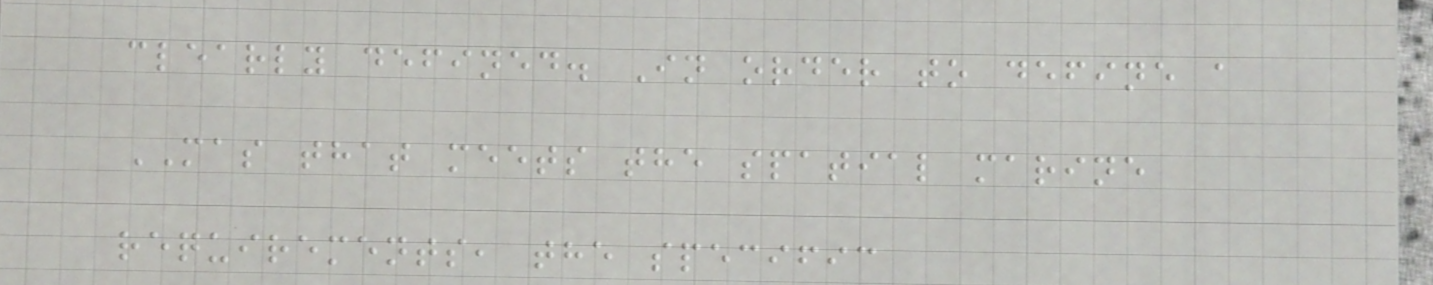clearly defined. In order to define a
MAS that meets the spatial marine
requirements, the specific
